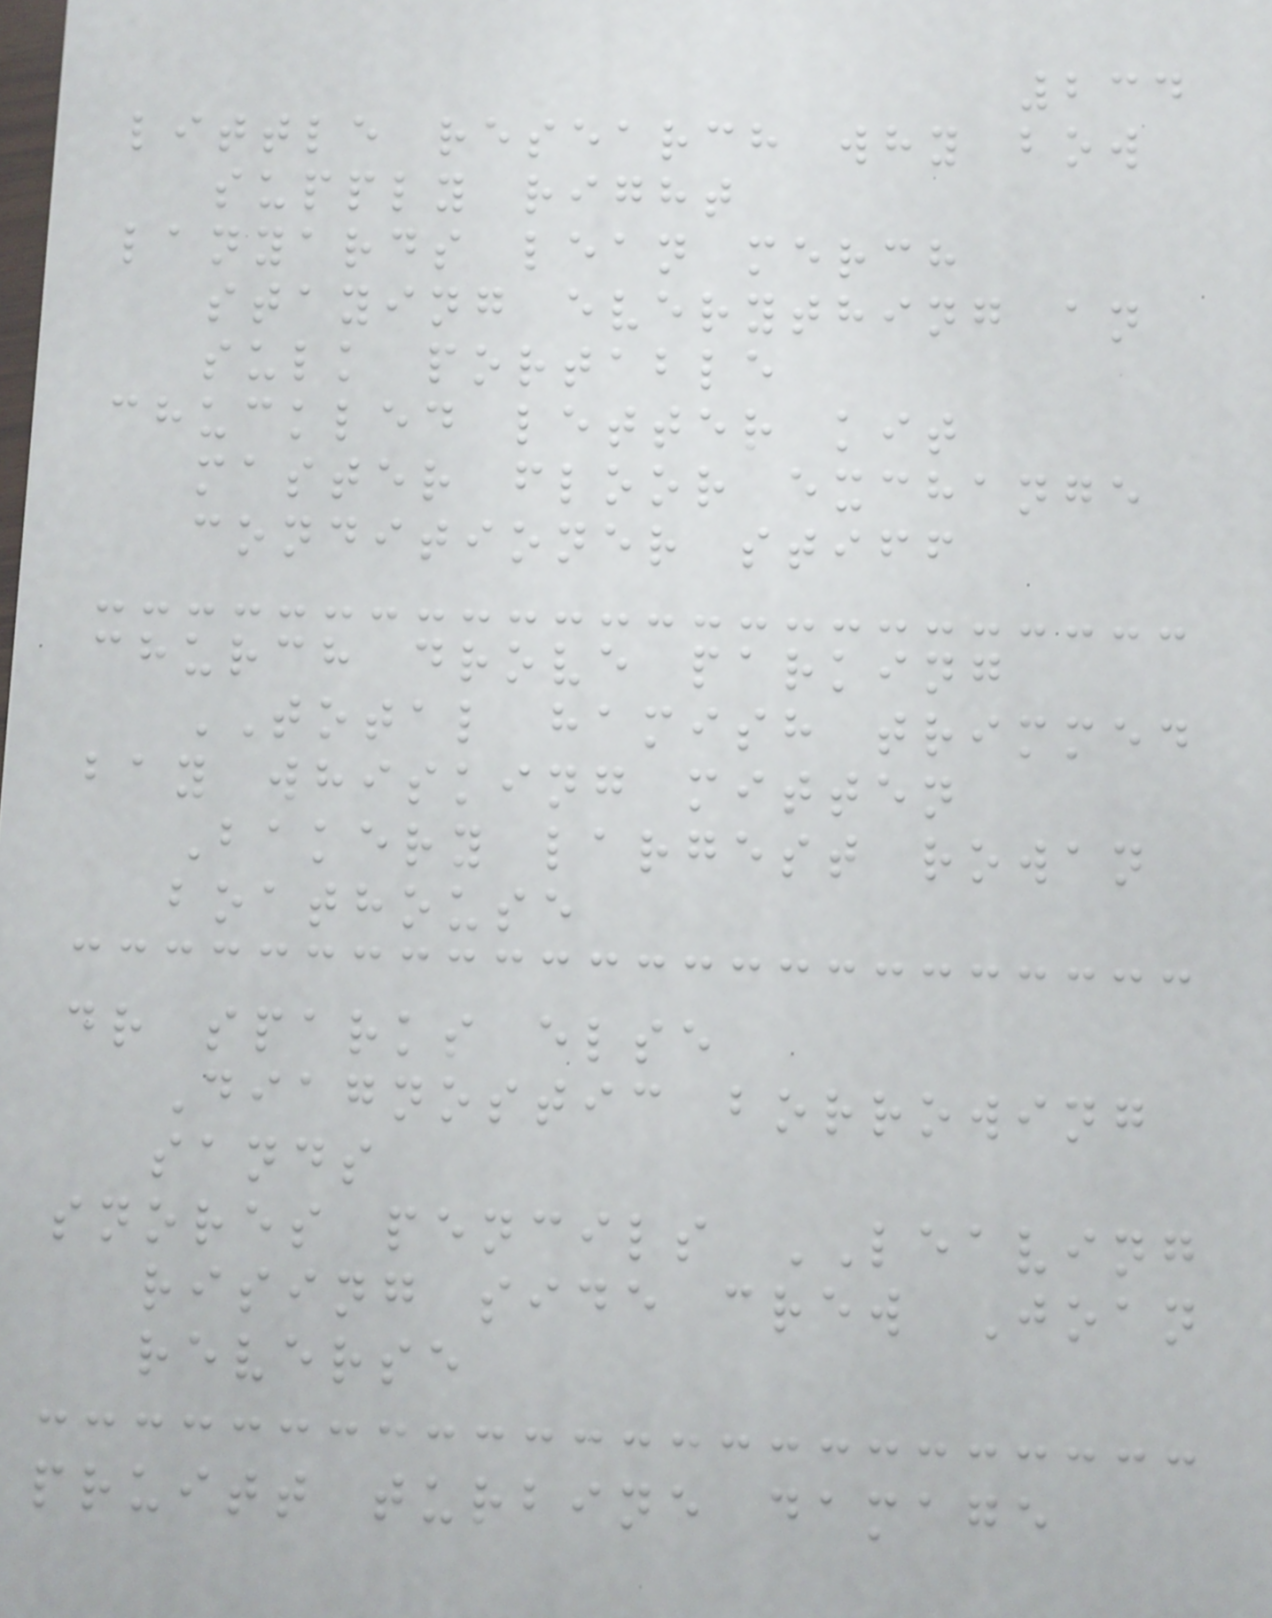234
little research why bow
supply right
lanyards lean merch
staying everything an
sulk portable
chuckled letter kit
master floor exchange
conditioner stiff
church drove parking
TOTAL hamish trimmed
bay whisking mitten
Bakery largest rowan
boathouse
dr sparks else
Diagnostic borrowing
sands
snores pencils LEAVING
rising side crew Joan
reverse
pruitt turbine damage
